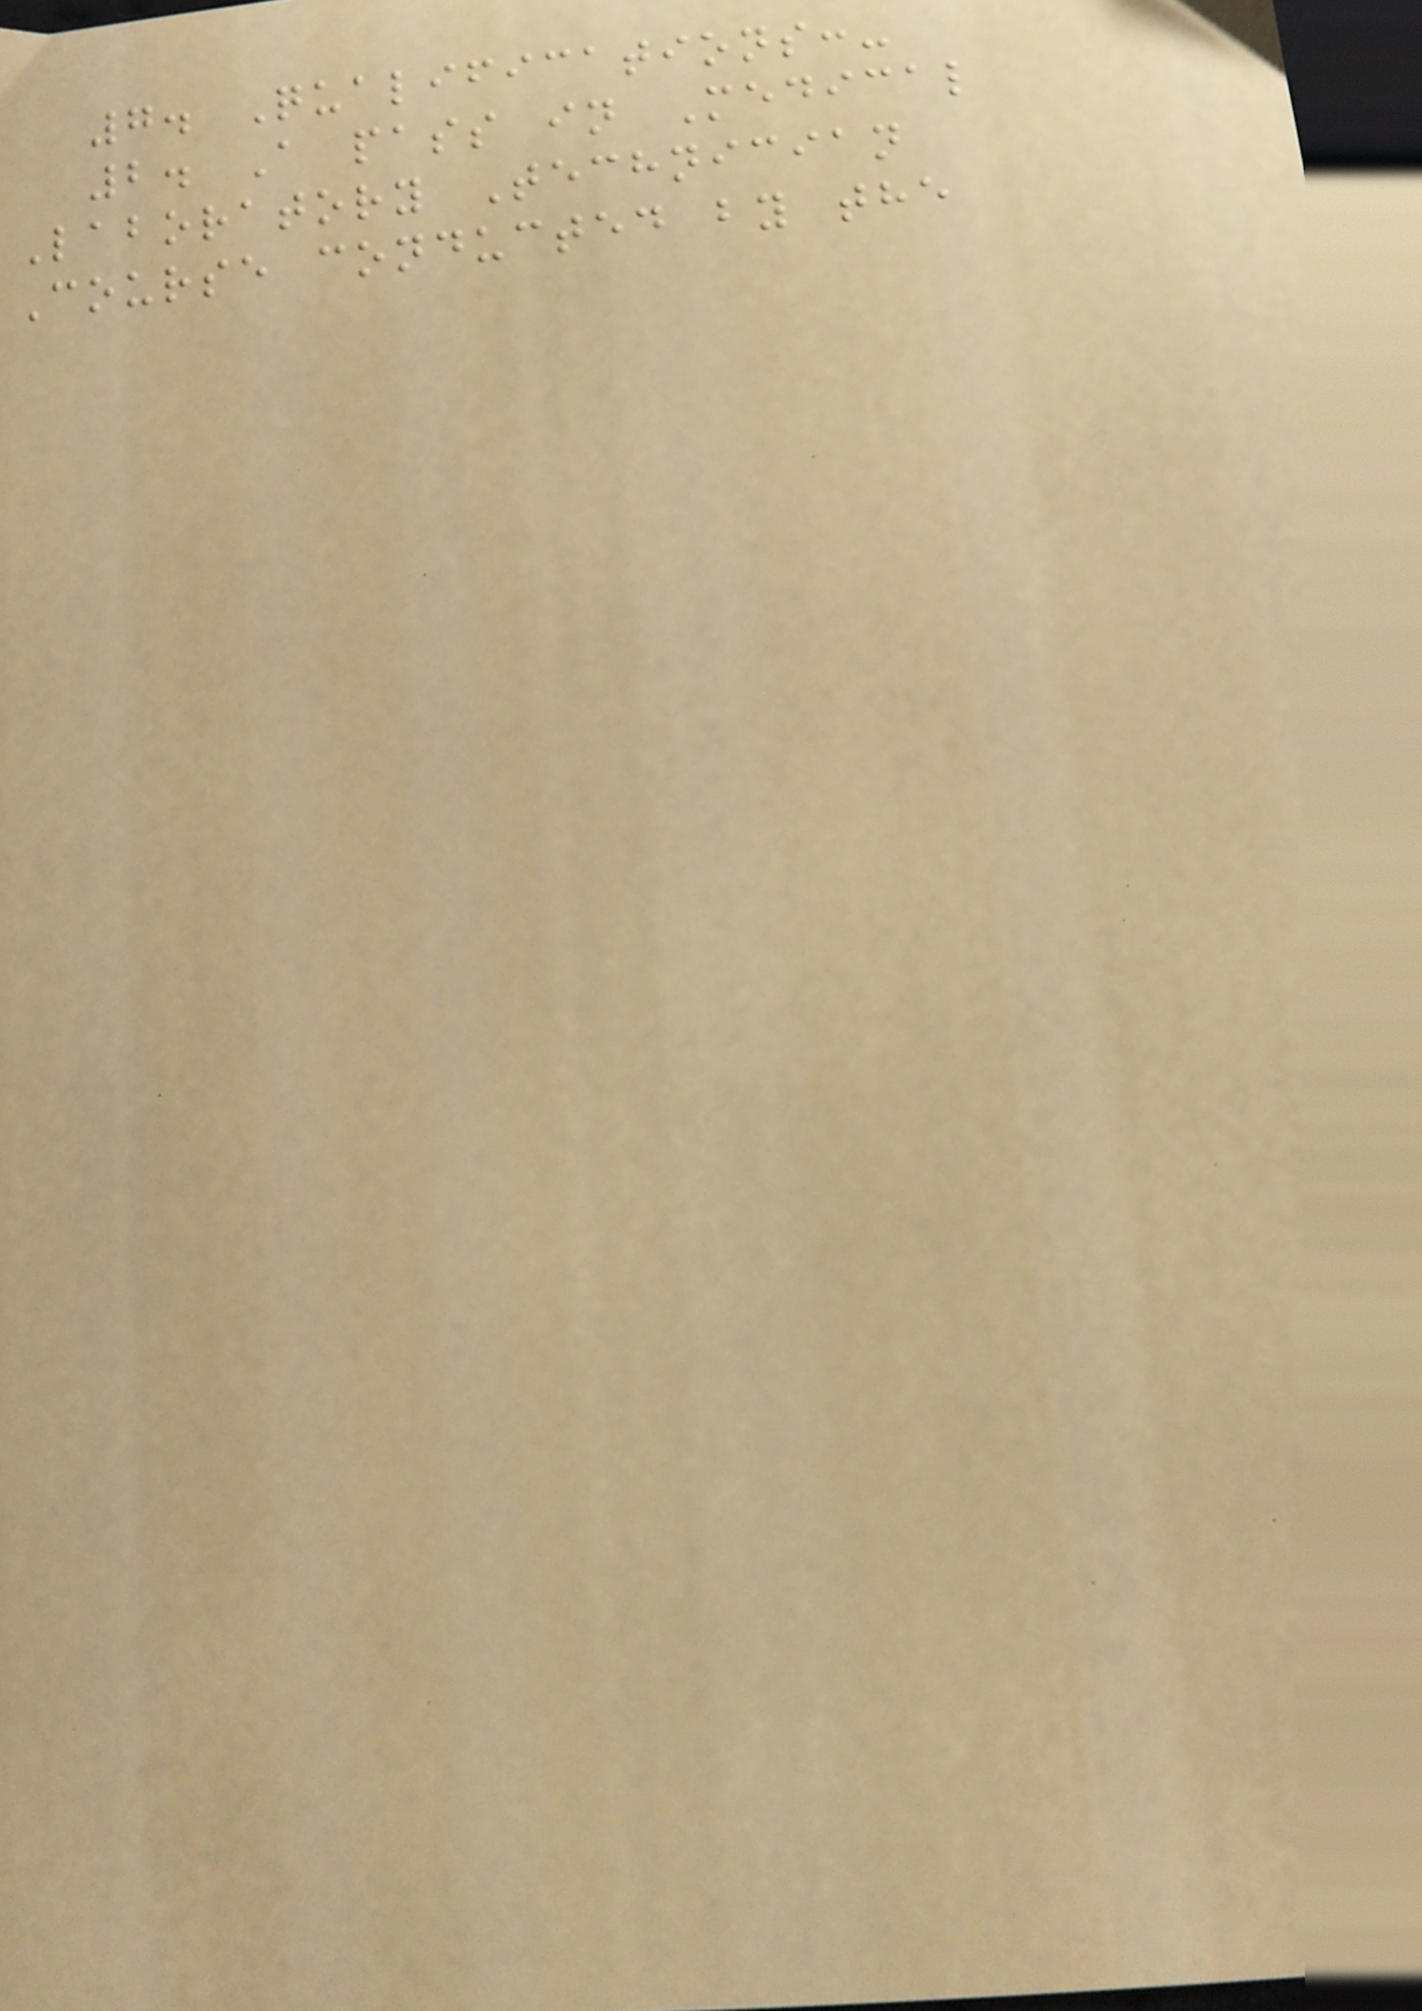7. Qualifications:-
2. A pass in Medical
Laboratory Technician
Course conducted by the
